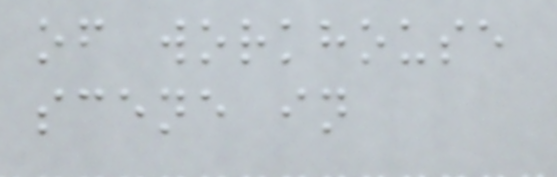of workhouse
scene in
